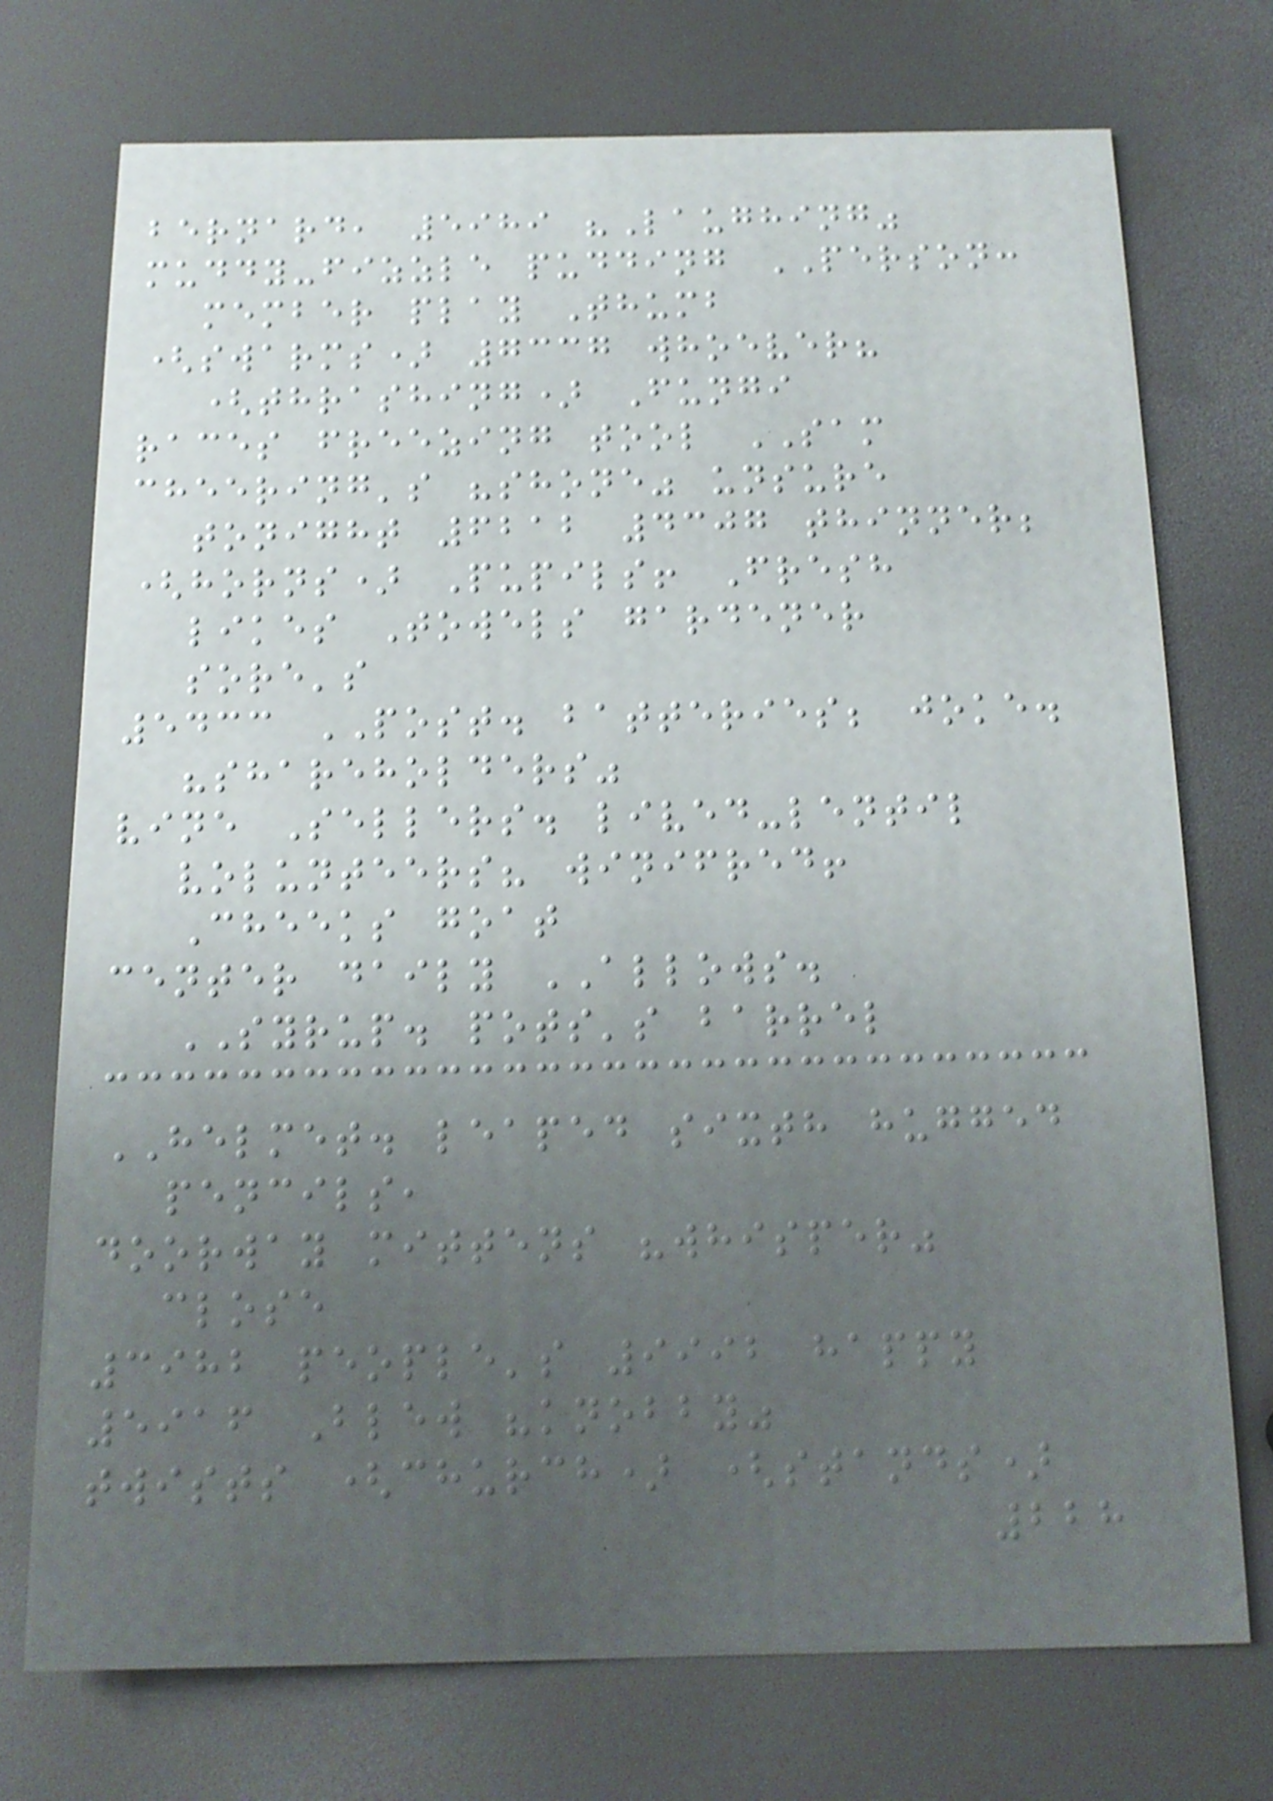bernard, 5989 "Laughing"
muddy-fizzle pudding PERSON:
member play Thumb
(swarms) 7337 whoever?
(thrashing) Fungi
races freezing tool SAM
cheering's "shone" unsure
tonight 6212 4307 thinner;
(horns) Pupils! Fresh
likes Towels gardener
sore's
5433 POST. batteries; joke.
"shareholders"
vine Sellers. lived-lentil
volunteers? winifred!
Cheeks goat
center daily ALLOWS.
SYRUP. pots's barrel
HELMET. leaped sixth hugged
pencils,
doorway mittens "whisper"
close
3982 people's 9992 happy
5916 Blew "knobby"
twists (church) (stands)
228
